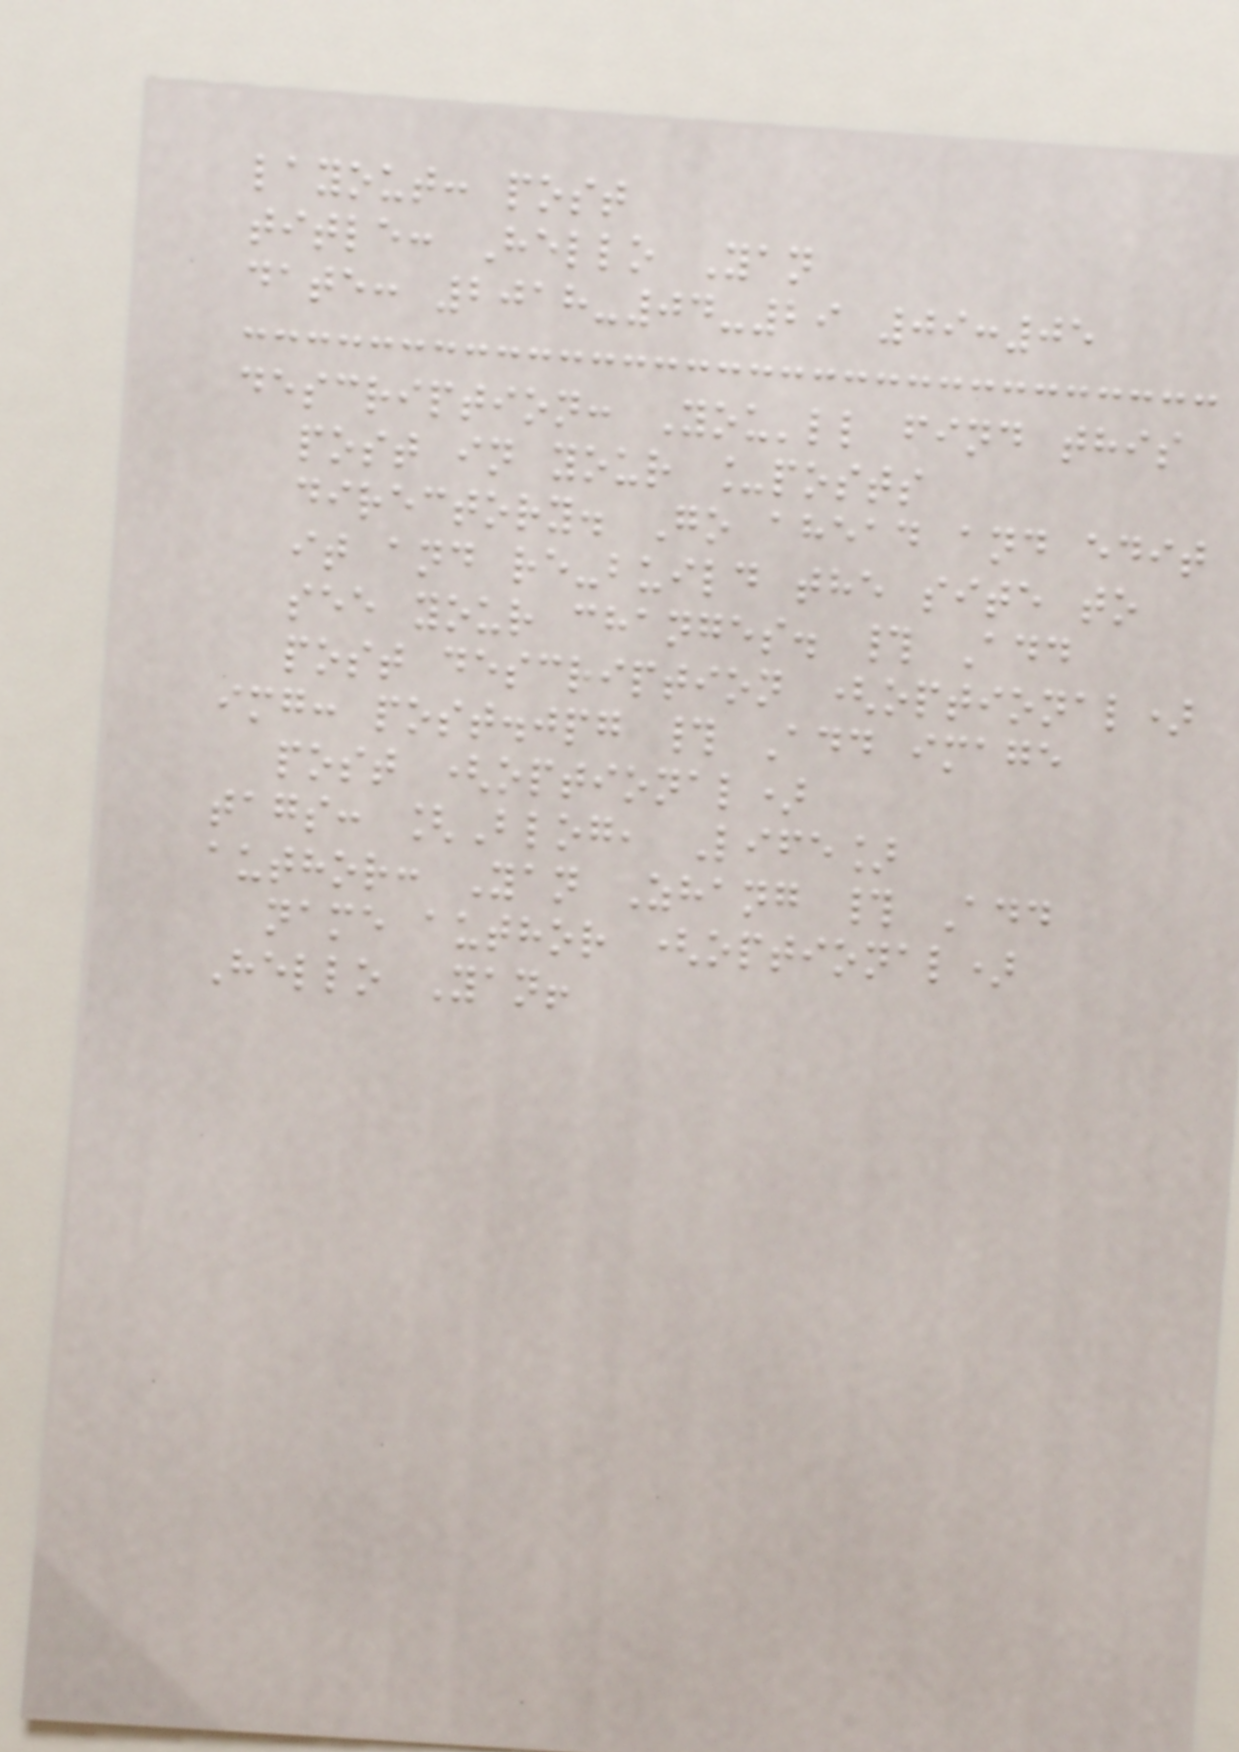layout: post
title: Hello Yan
date: 2018-04-29 09:05
description: You'll find this
post in your _posts
directory. Go ahead and edit
it and re-build the site to
see your changes. # Add
post description (optional)
img: post.jpg # Add image
post (optional)
tags: [Blog, Life]
author: Yan Zhang # Add
name author (optional)
Hello Yan!
